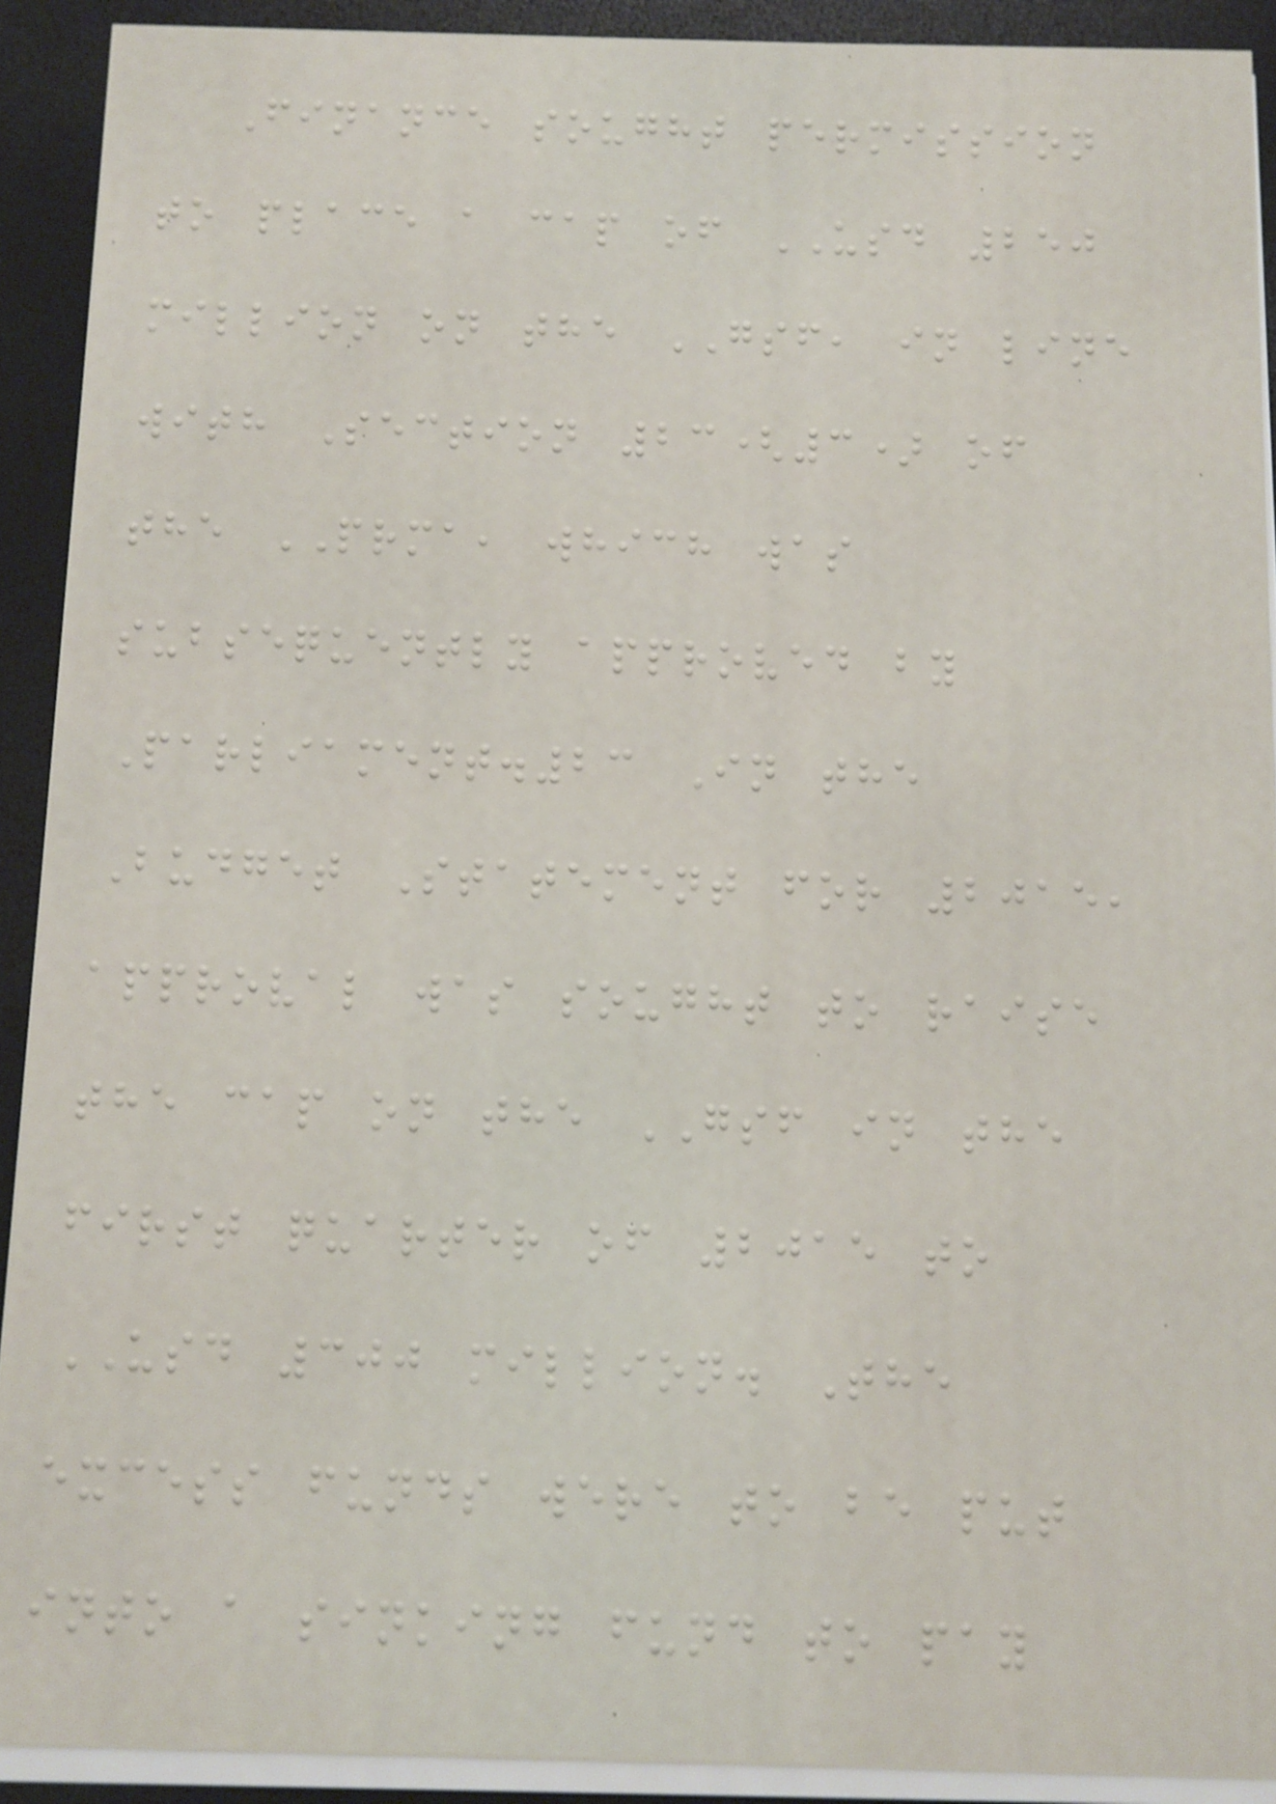Finance sought permission
to place a cap of USD 250
million on the GSF, in line
with Section 23(3) of
the PRMA, which was
subsequently approved by
Parliament.23 In the
Budget Statement for 2015,
approval was sought to raise
the cap on the GSF in the
first quarter of 2015 to
USD 300 million. The
excess funds were to be put
into a sinking fund to pay
